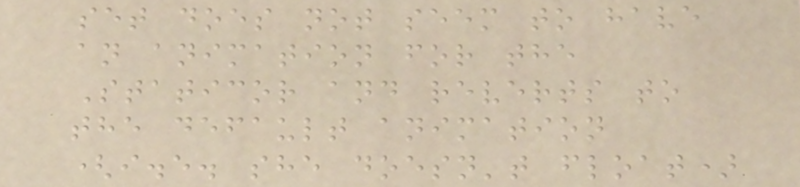set does not seem to have
an animation for the
Staticor and reverts to
the default animation
(i.e. she doesn't float)
